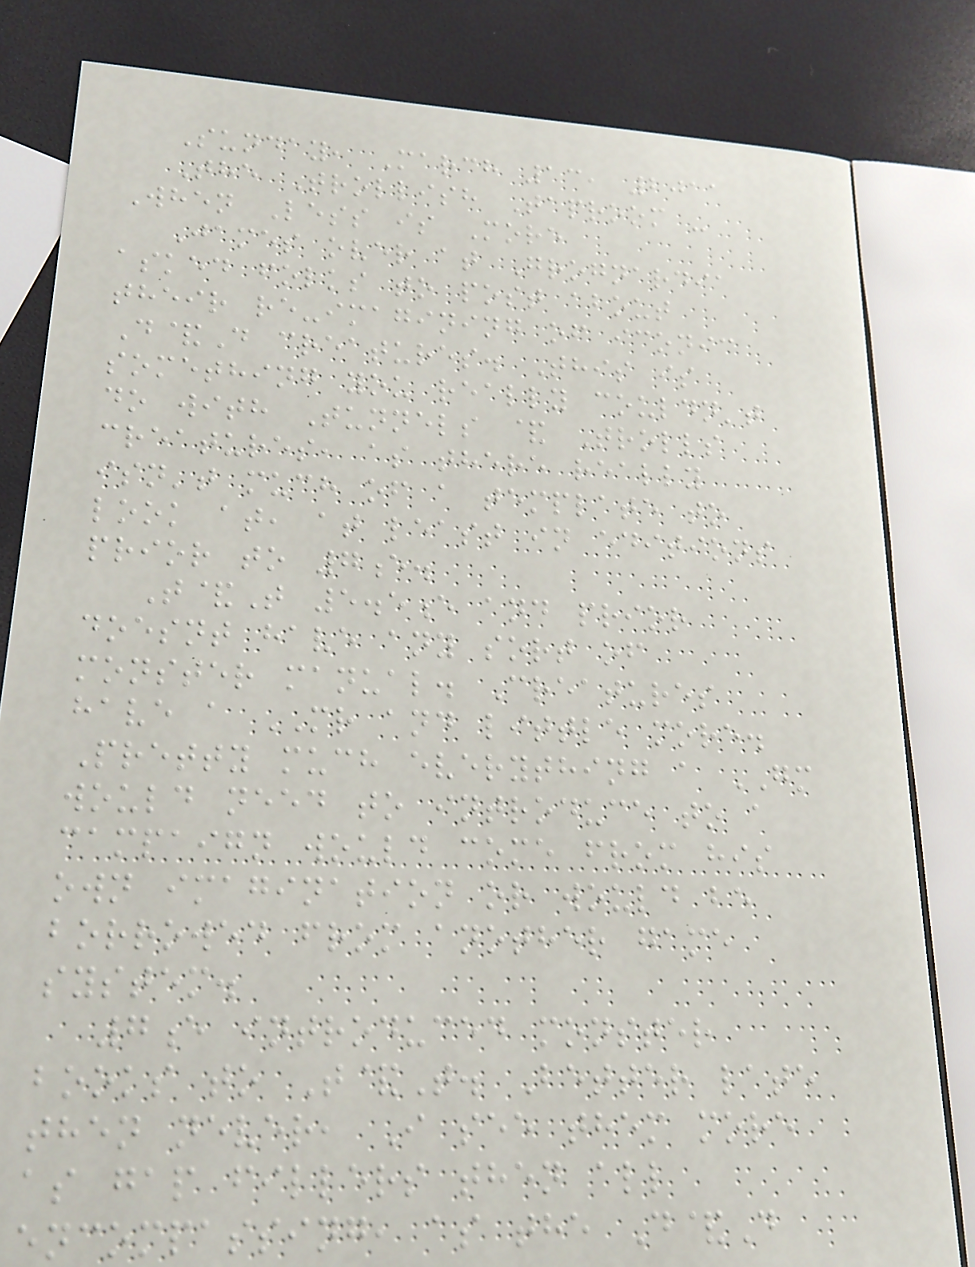Sunday, March 13, 2011
The Trollish Taproom -
When Less is More
James over at Grognardia
asked folks to post about
their re-imagining of iconic
D&D creatures. This is
something you really couldn't
do with Tunnels & Trolls
creatures, as there really
isn't much of a template to
look at, at least in editions
prior to 7e.
T&T 5.5e and prior
doesnt have any sort of
monster manual. Creatures
have a MR and little more.
Pretty much everything a GM
would need to introduce to a
campaign would come from his
own imagination or would be
borrowed from another game
system.
7e introduced monster
books to T&T. Better late
then never, I see them more
as gap fillers then all
encompassing, as the D&D
